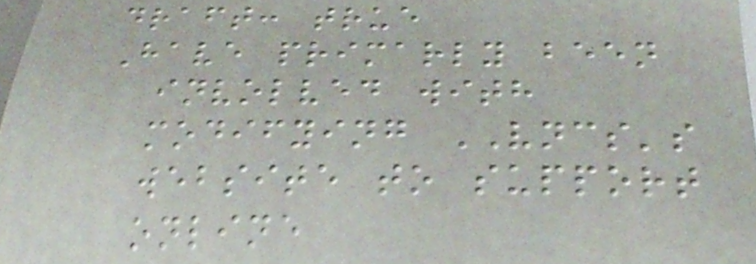draft: true
Have primarly been
involved with
modifying VNCS's
website to support
online
